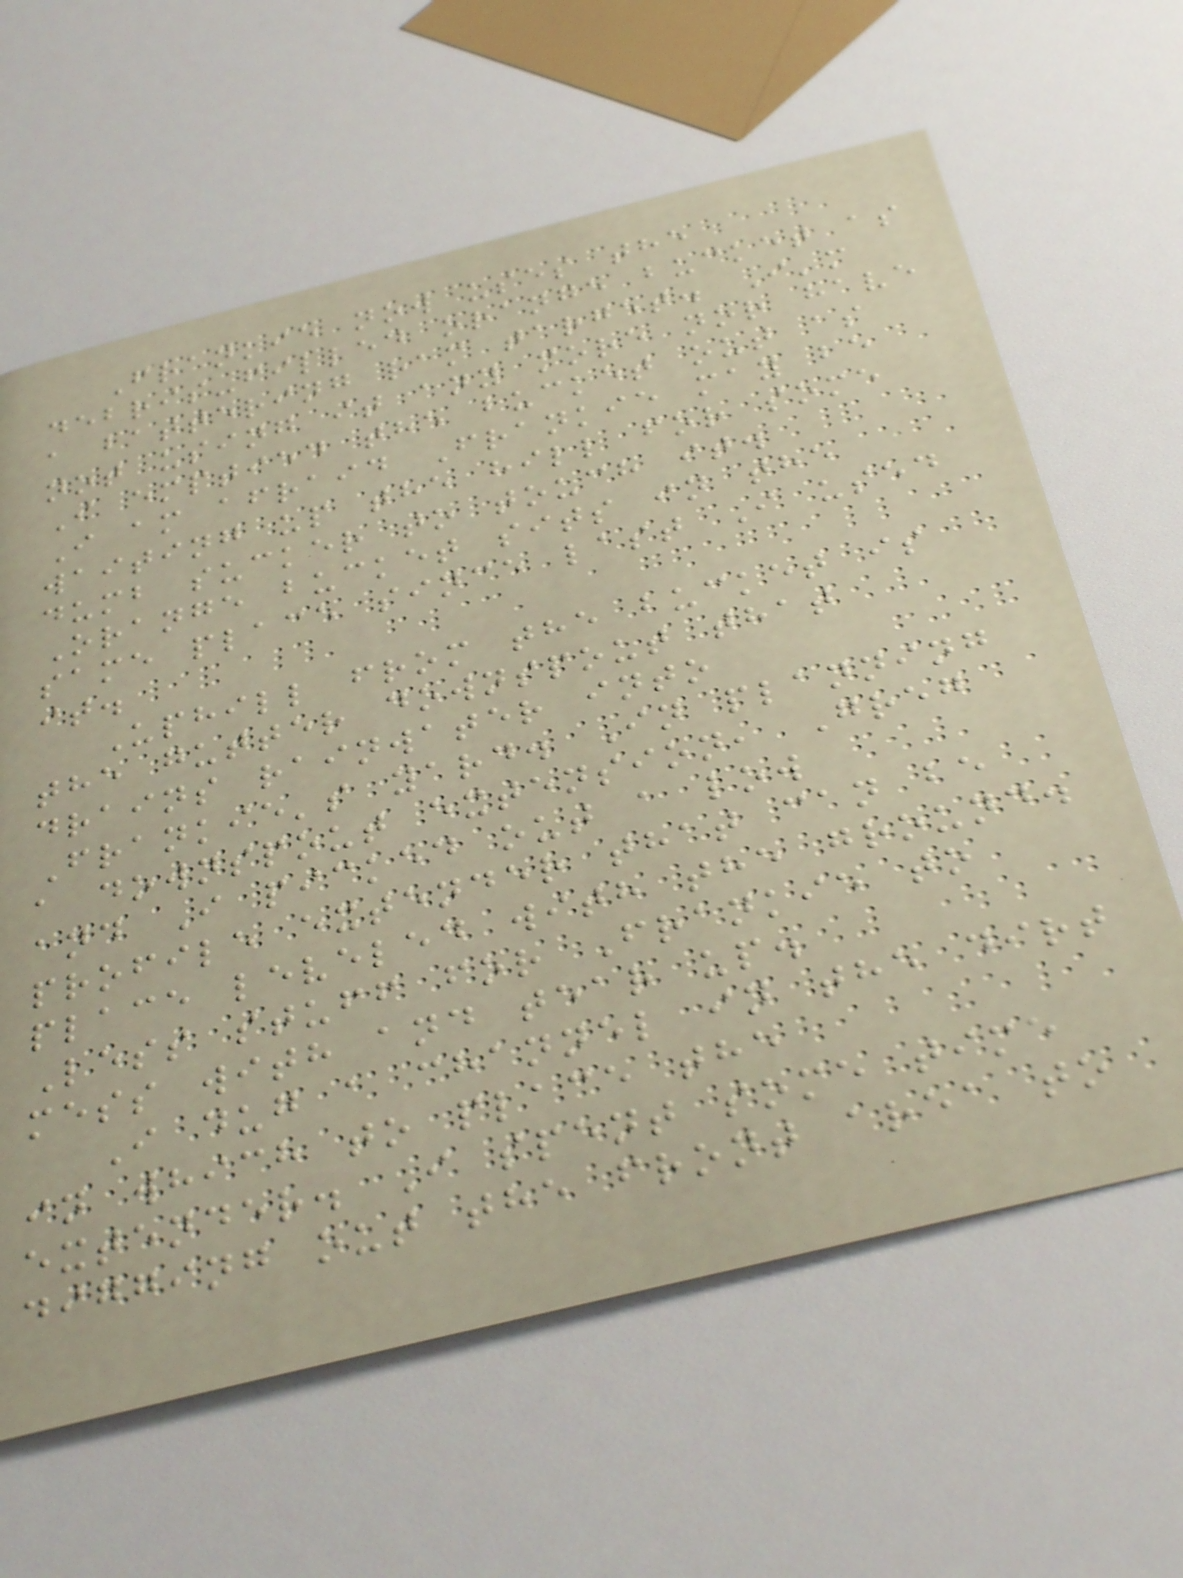Frankie now uses the
debris-filled orange bucket as
a battering ram target. I'm
not using it any more nor have
I emptied the bucket out as
I am afraid Frankie may be
waiting up the hill for some
dumb sucker to touch it.
Orange bucket sits in the
same place since last I used
it.
Uphill from the bucket is
the gutter downspout that
drains rainwater into
Frankie's yard. In planning
a downspout extension, Greg
and I picked out a low
profile extender that can be
place leveled with the ground.
Less stuff for Frankie to
mess with and tear up.
I dug a channel in the dirt
in which to place the
extender. I spent some time
digging out the front area to
